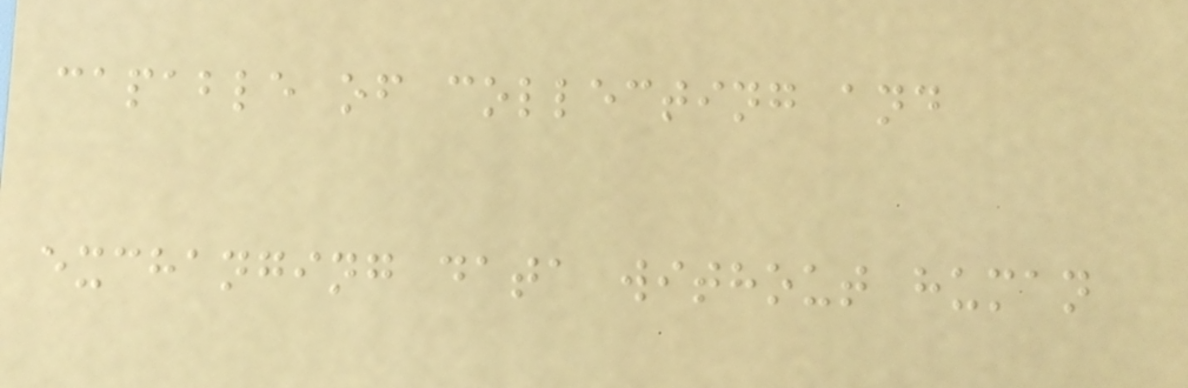capable of collecting and
exchanging data without human
